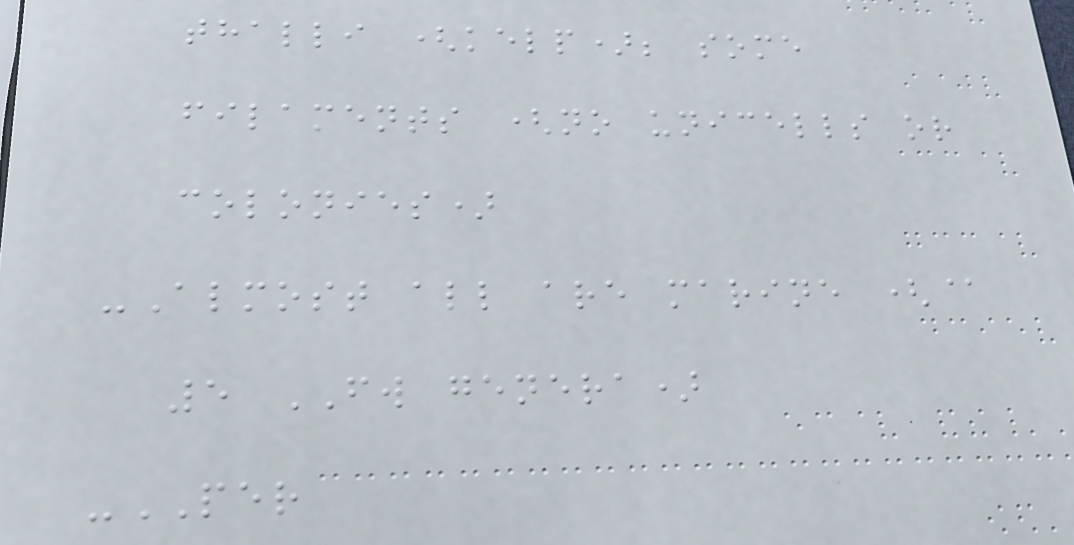thalli (kelp); some
filaments (no unicells or
colonies)
-Almost all are marine (@
5 FW genera)
-PER
